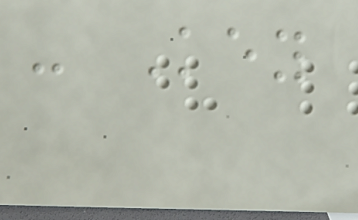- Key
